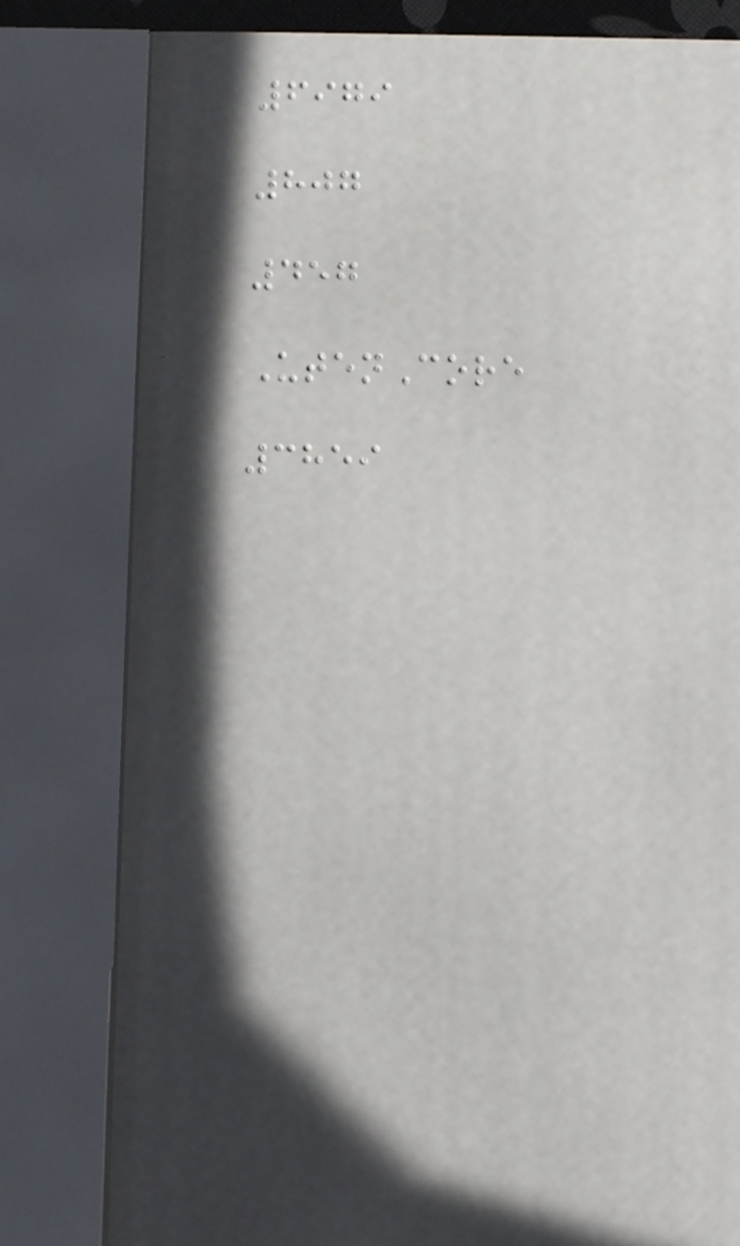6979
807
457
UtenCore
3859
